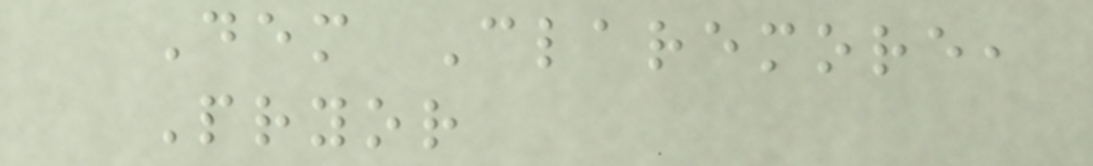Dem Claremore,
Pryor
